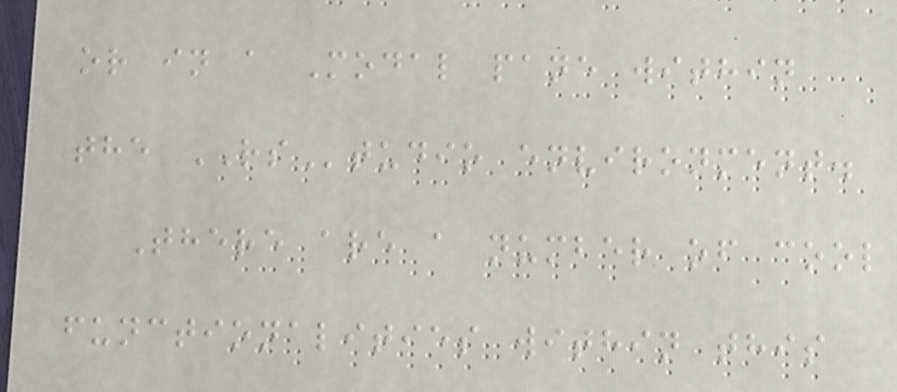or in a Modal pane within
the RStudio environment.
There are a number of cool
functionalities within this
